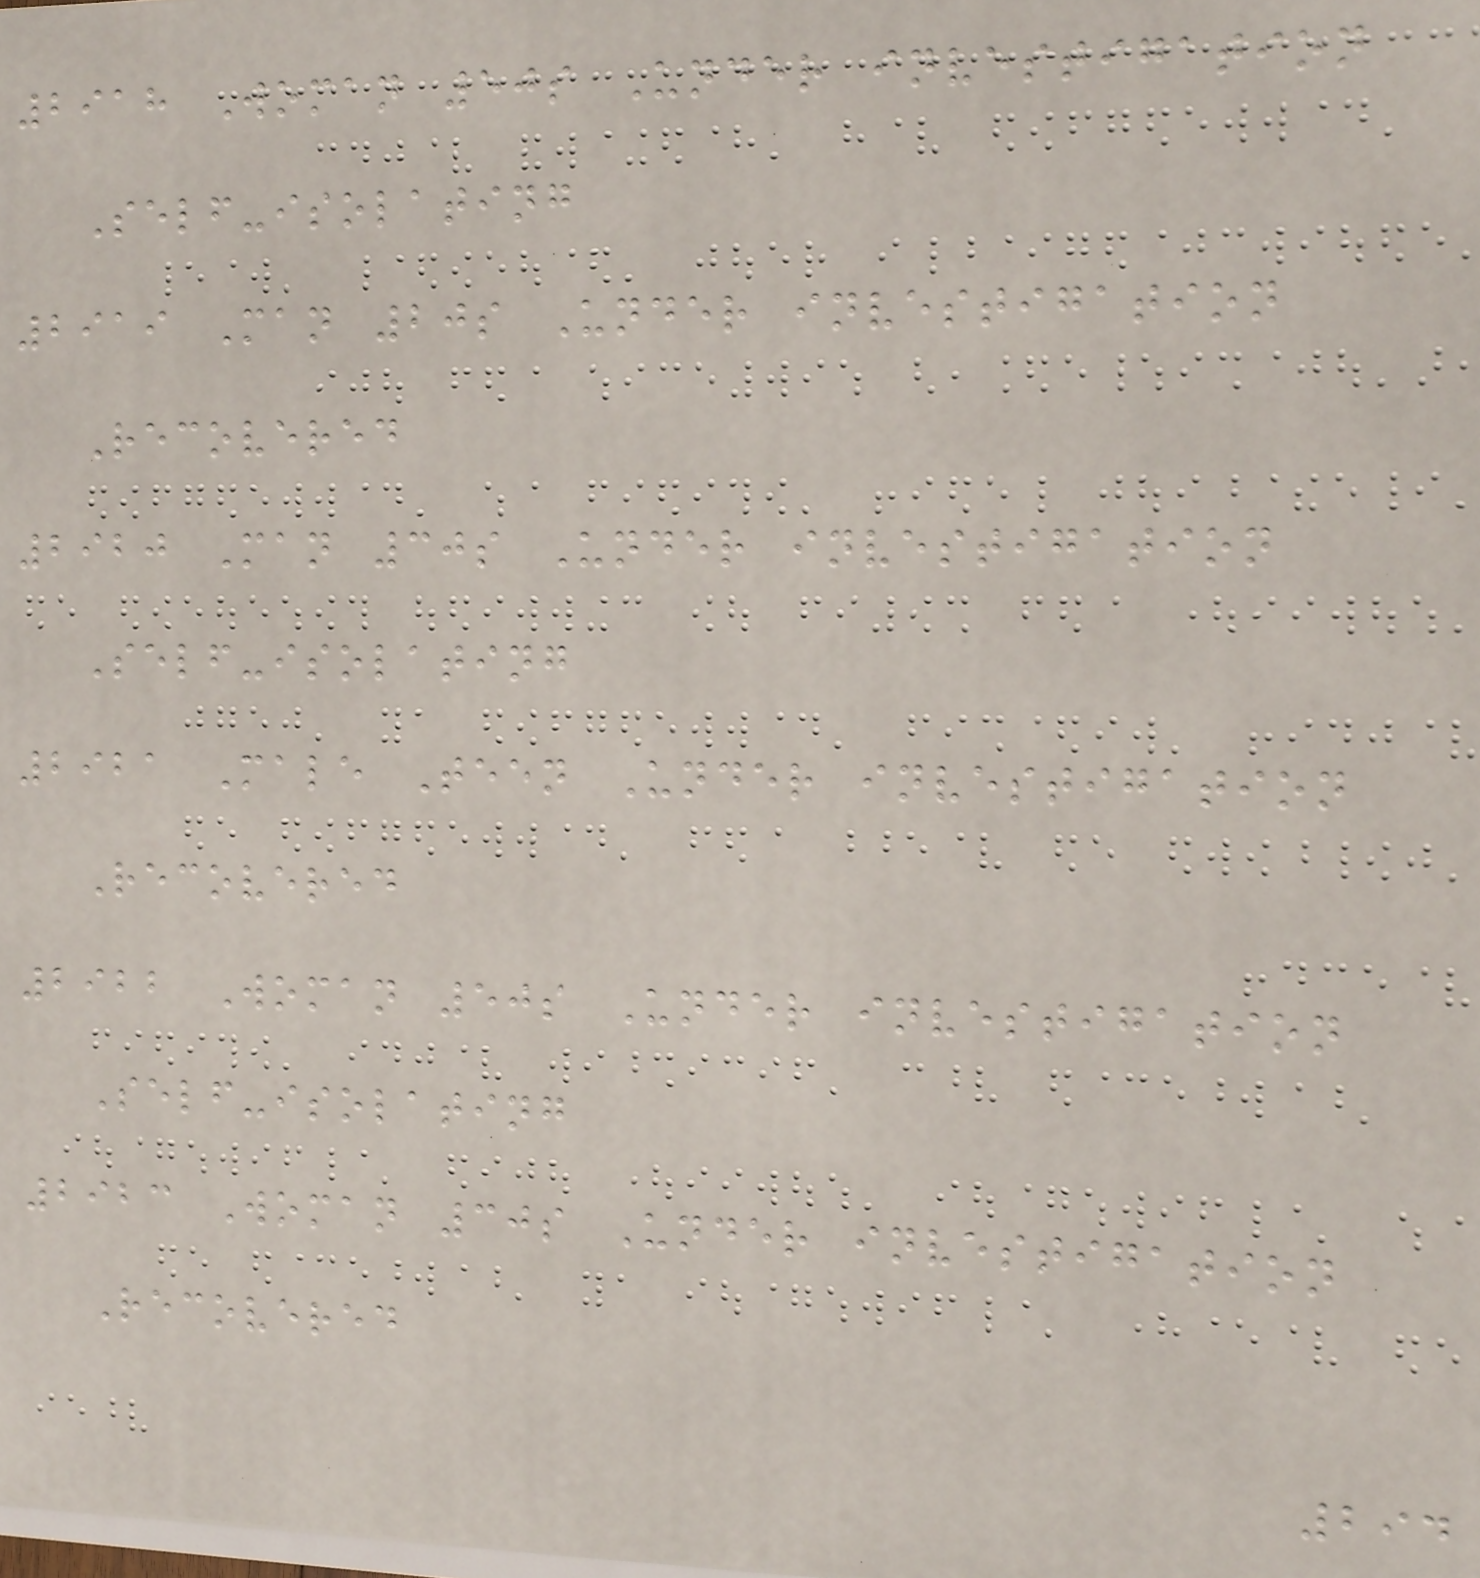2918 Woman 50s Under investigation
Self-isolating
2919 Man 20s Under investigation
Recovered
2920 Man 30s Under investigation
Self-isolating
2921 Male Teen Under investigation
Recovered
2922 Woman 50s Under investigation
Self-isolating
2923 Woman 30s Under investigation
Recovered
294
